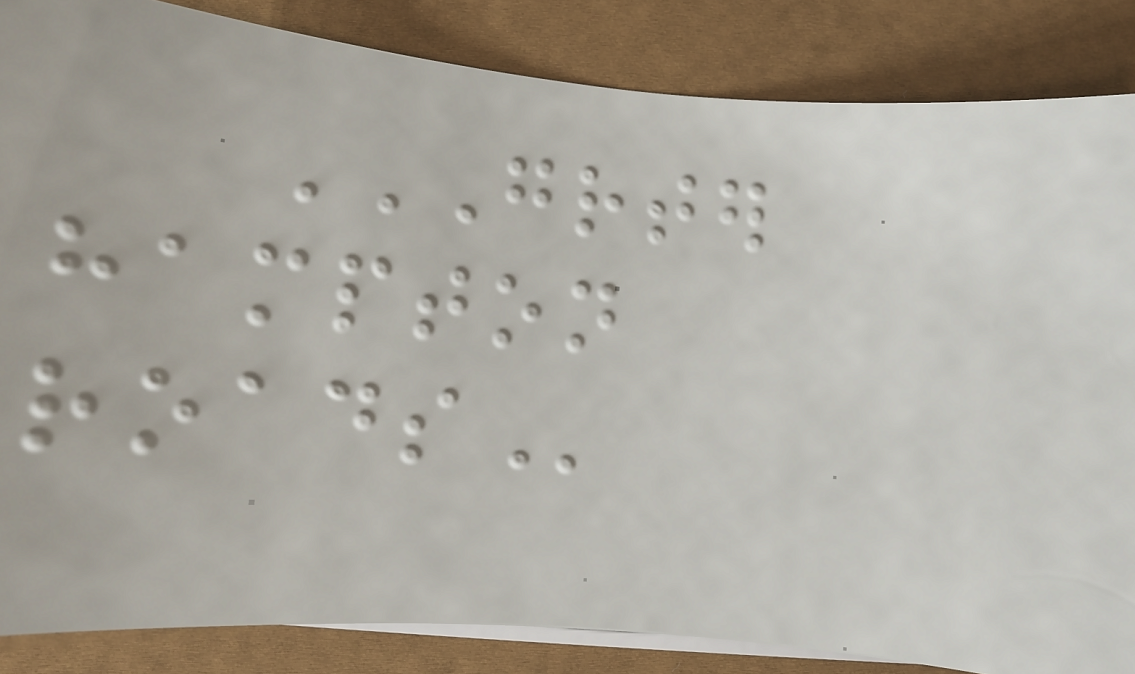GREATER
HAMPTON
ROADS
